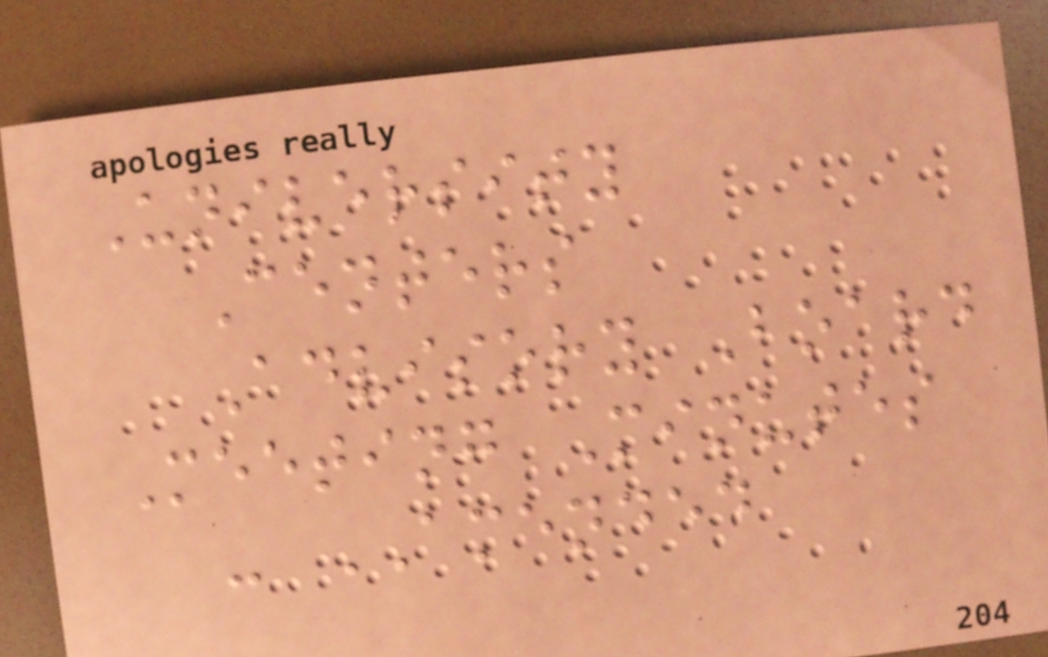University
Centers
Advisory Board
Meeting Minutes
- AMENDED
